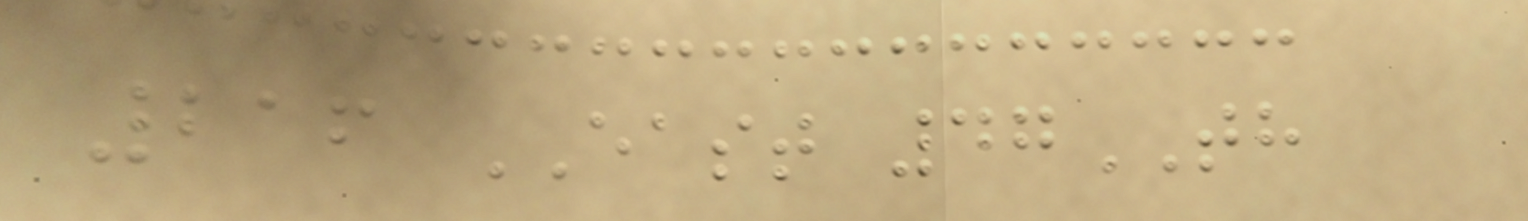216 EAST 47TH
